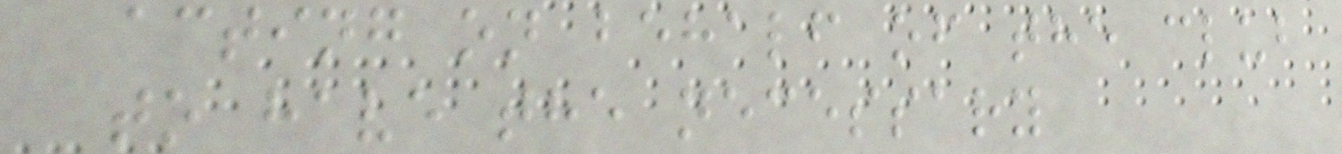acting on behalf of the club
to have the necessary
